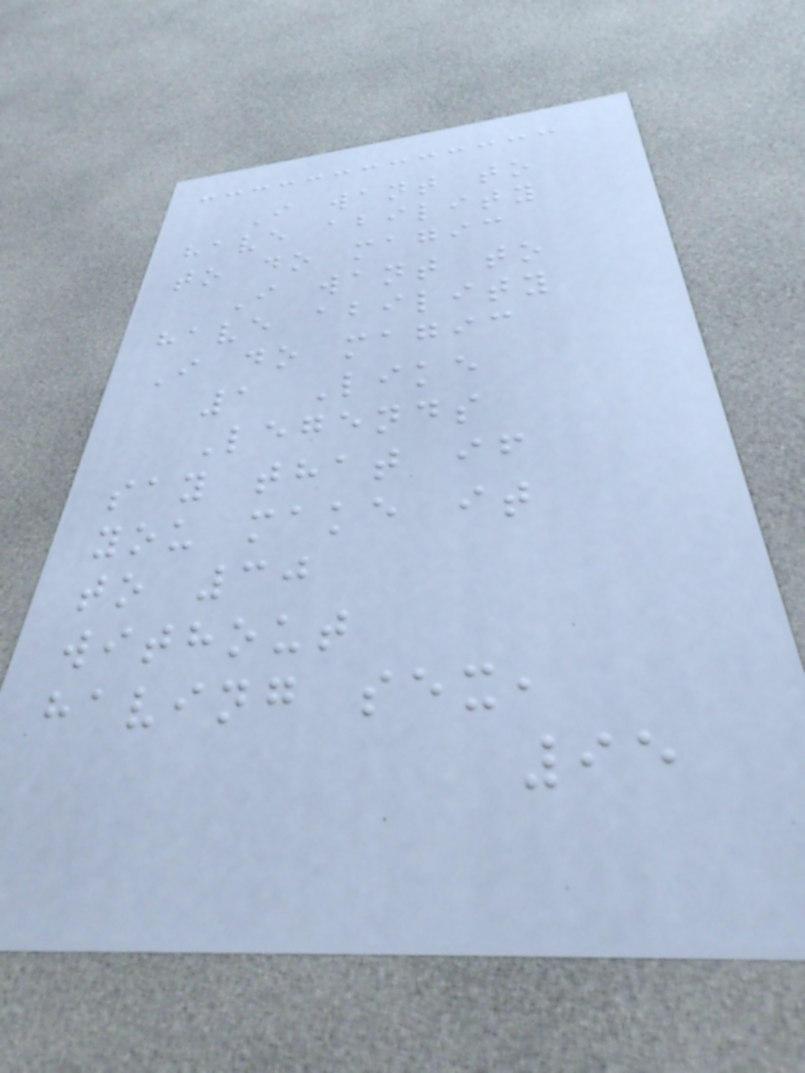I want to
have ability
to do magic
I want to
have ability
I do magic
1 Like
Legends
say that if
you make it
to 30
without
having sex,
95
